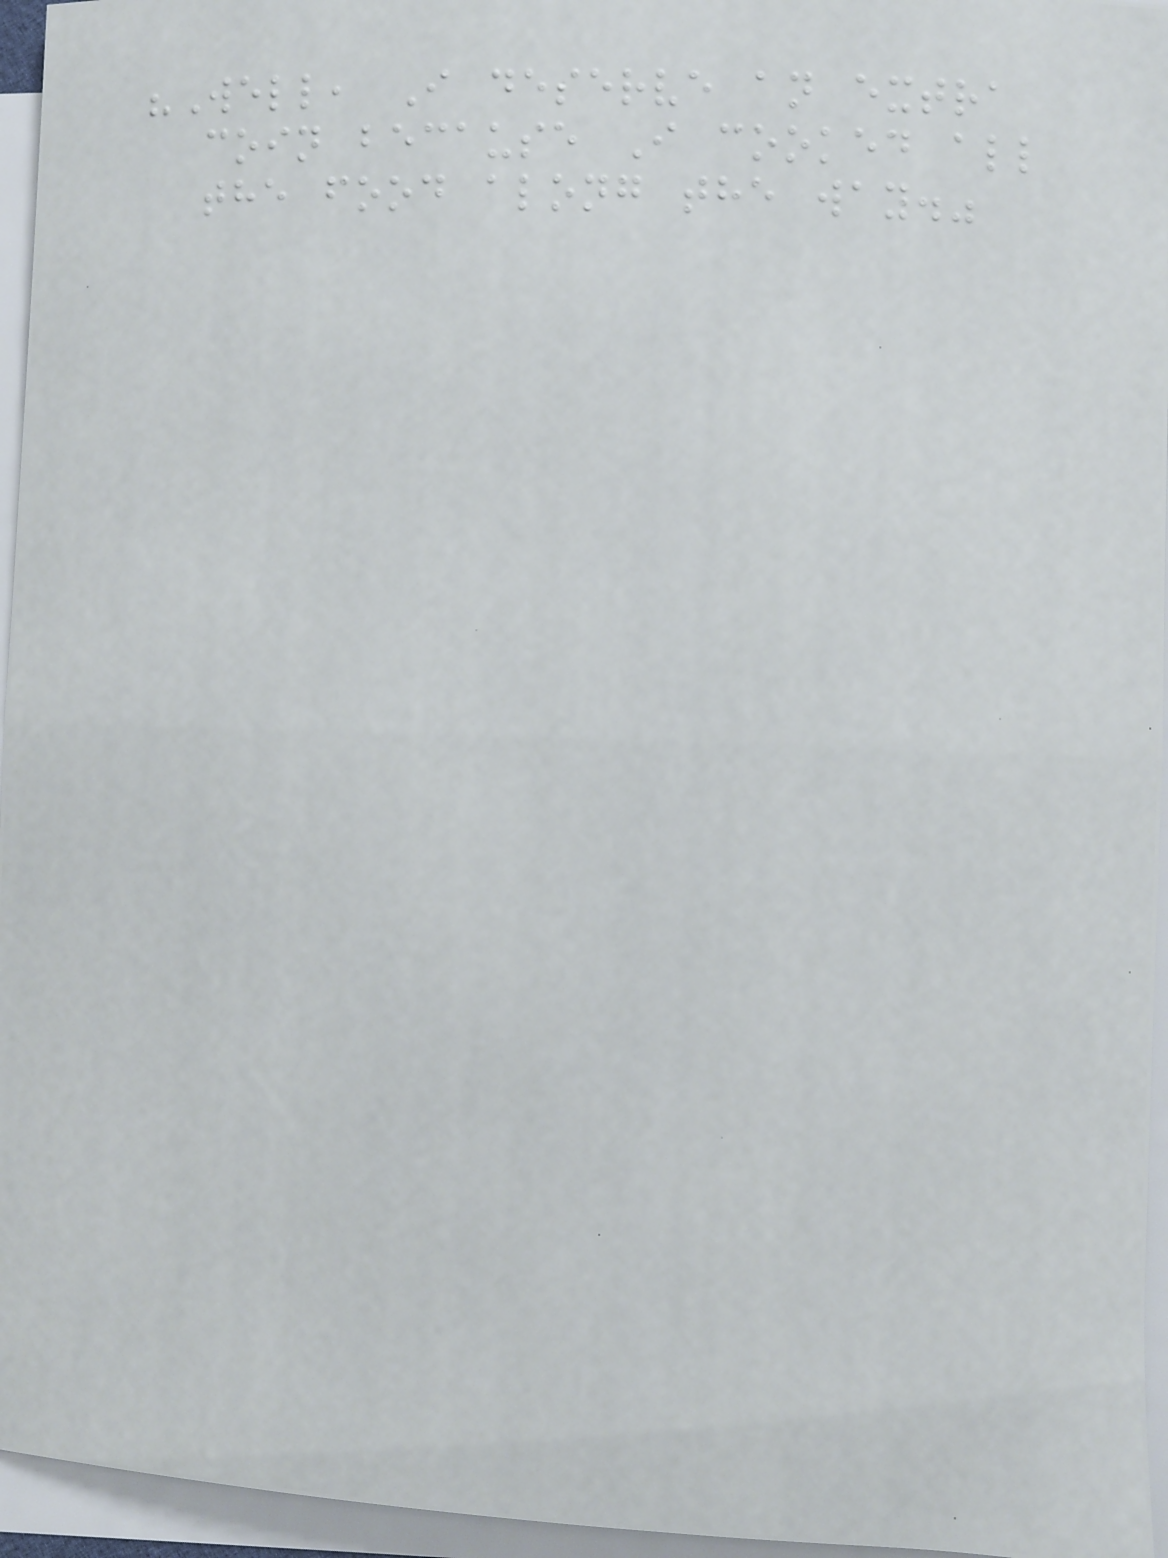"Well, I deserve an extra
coin because I cooked all
the food along the way."
